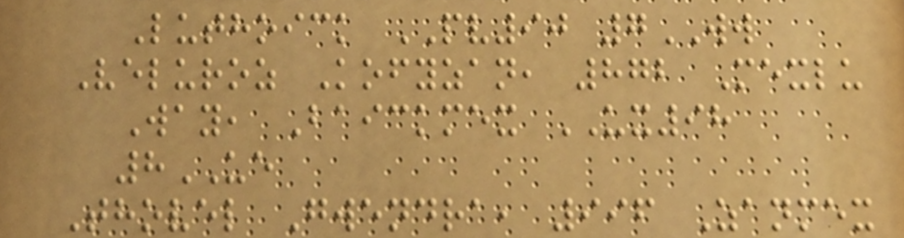Luthoick PV90 7WW
Veluroz Kofyzan, 872 Mexlu
Way, Baickmex UX98
8UE
Thovel Gwendra, 996 Zanmex
